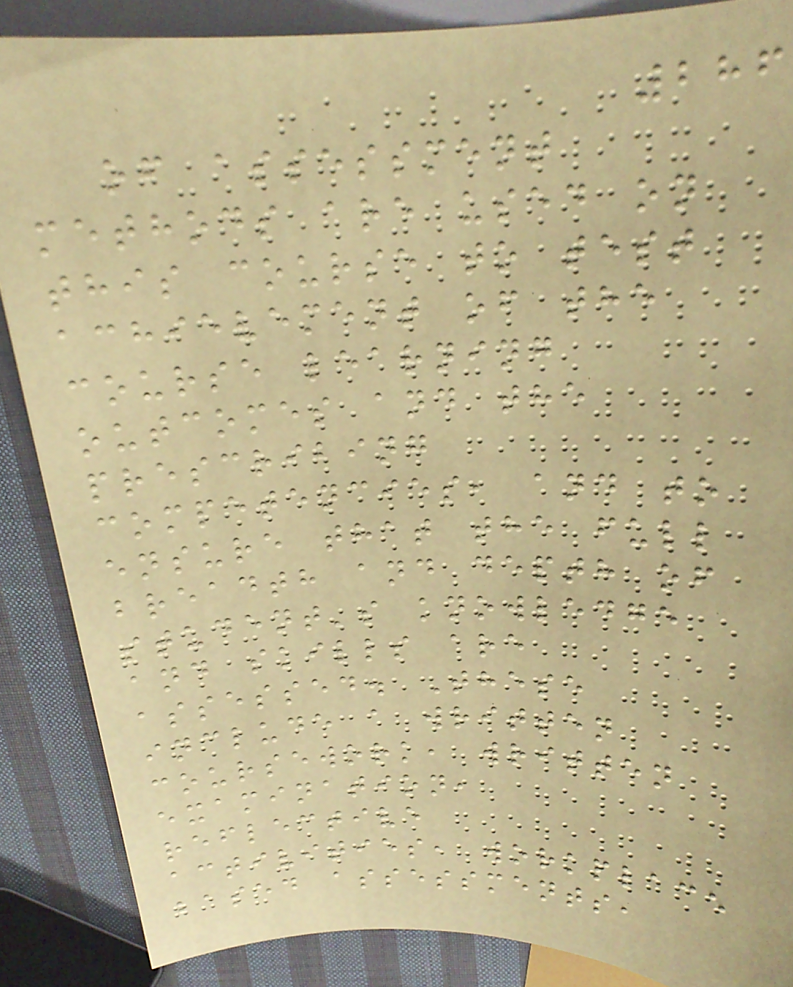286
of assessment
methods are used on
this course to test
achievement of the
course learning
outcomes and the
prescribing
competencies, and to
ensure that the full
breadth and depth of
student's knowledge
and skills are
assessed. These
include a written
coursework, written
examination,
reflective
activities, workplace
based assessments,
